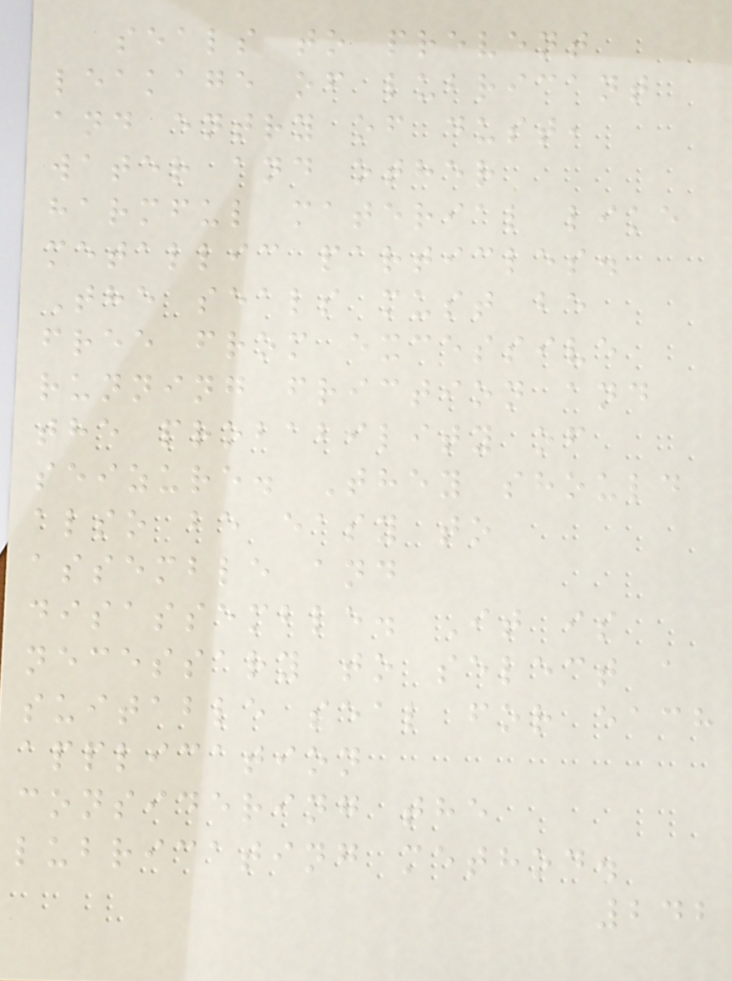seals to prevent
leakage of lubricant
and entry of dust,
water and other
harmful material like
metallic particles.
The seals must be
free from excessive
running friction and
the probability of
seizure. They should
also be easy to
assemble and
disassemble. It is
necessary to select a
suitable seal for each
application
considering the
lubricating method.
242
